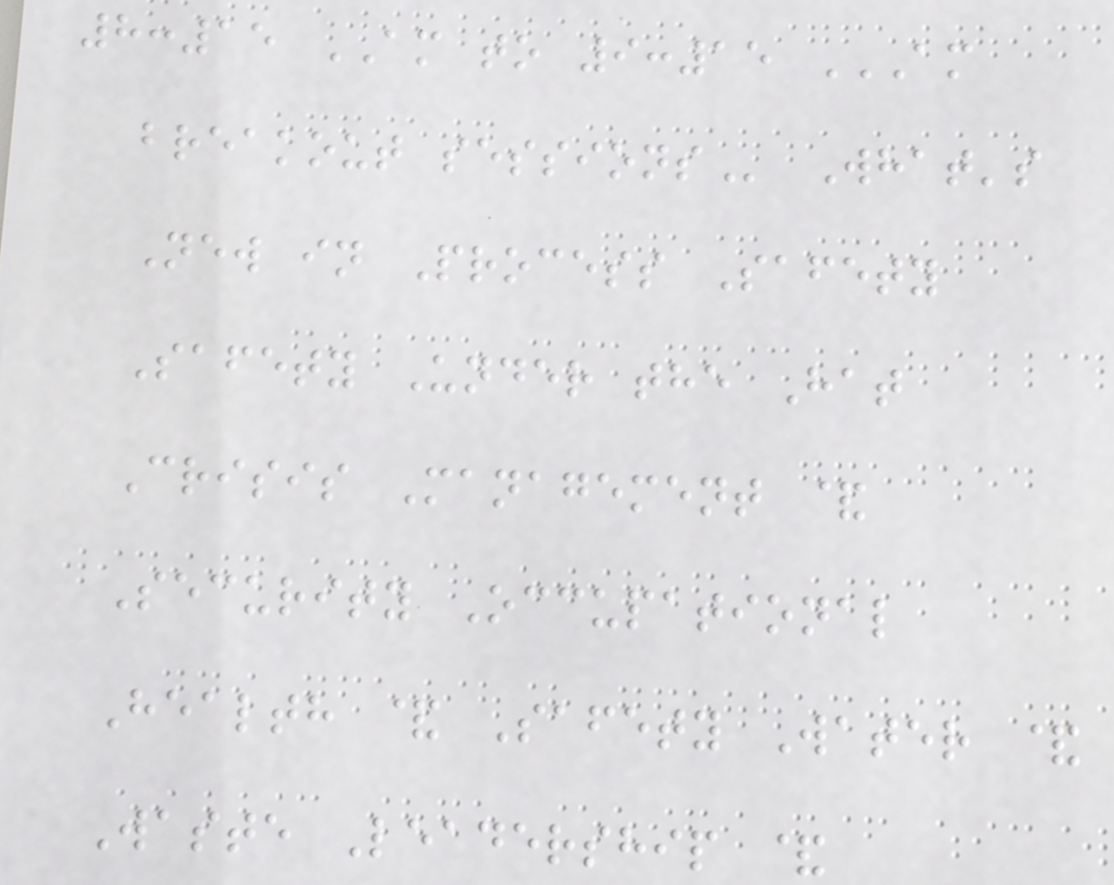8:15 AM to 9:15 AM
BREAKOUT SESSIONS What's
New in Process Safety
Safety Under the Hat
Crisis Management &
Security Occupational
Health & Safety Water &
Waste Leadership &
